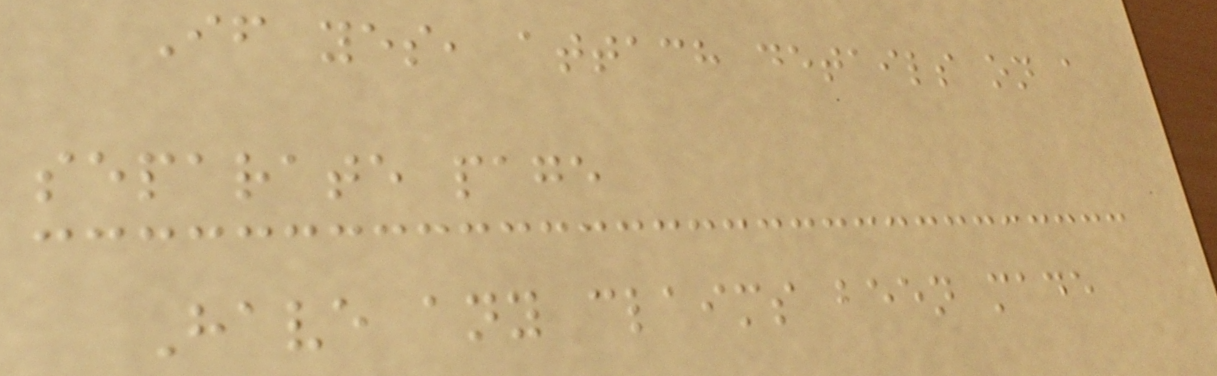If yes, attach details on a
separate page
Have any claims been made
